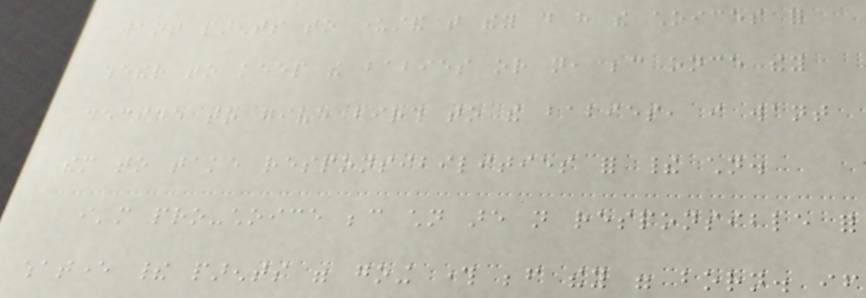want parents to understand that they do have the choices for
whether to keep the babies or not, because once they
decide to give birth to the babies, i want
them to take responsibilities for their children.
i'm pro-choice because children are not responsible for
whatever their parents were going through before they were born. if
